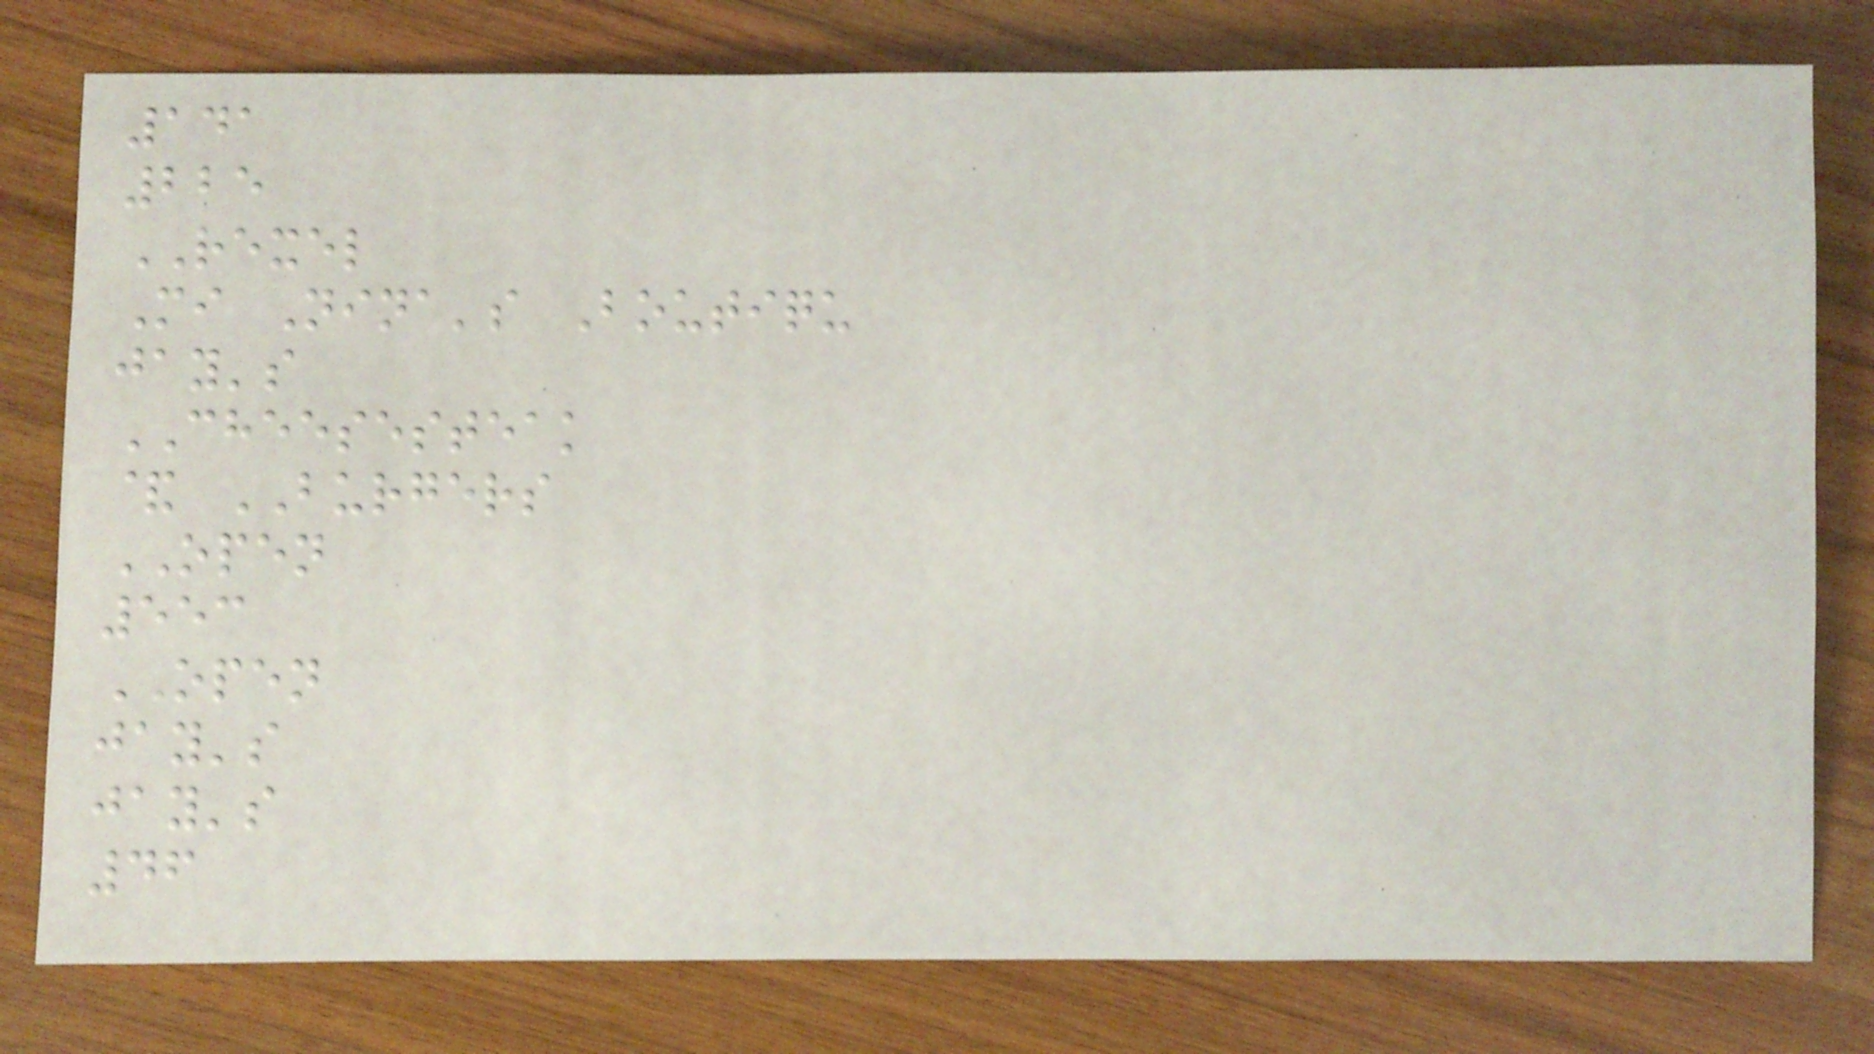141
225
REXEL
Mi Nina's Boutiqu
jay's
CHEESESTEAK
& BURGERS
OPEN
553
OPEN
jay's
jay's
46
